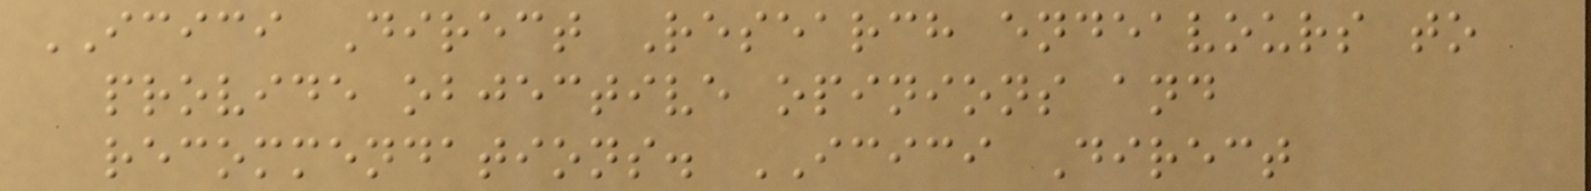ICICI Direct Research endeavours to
provide objective opinions and
recommendations. ICICI Direct
